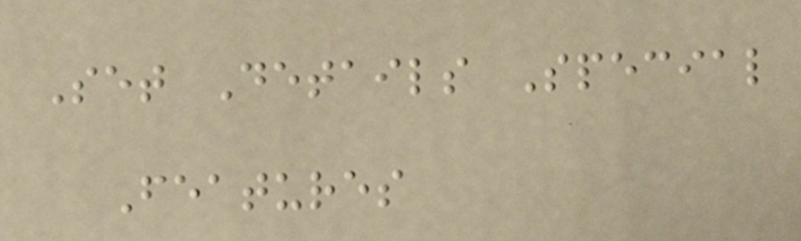Set Details Special
Features
